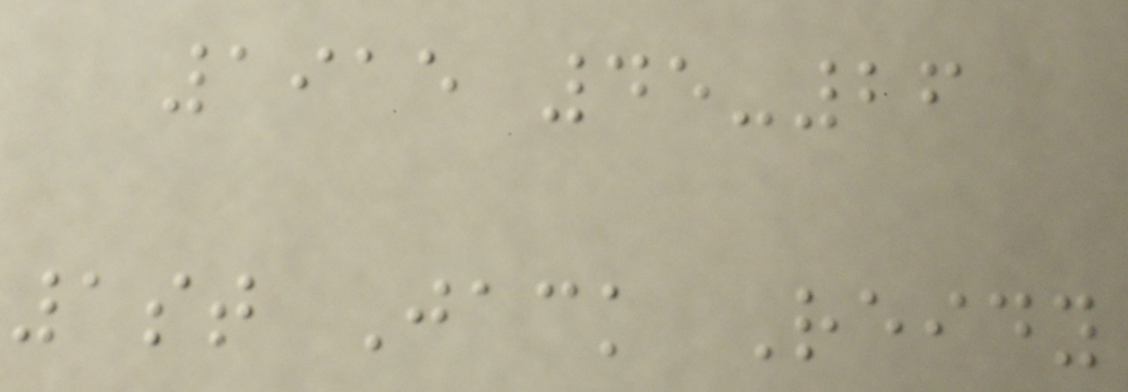1915 45-26
1st Jack Reidy
